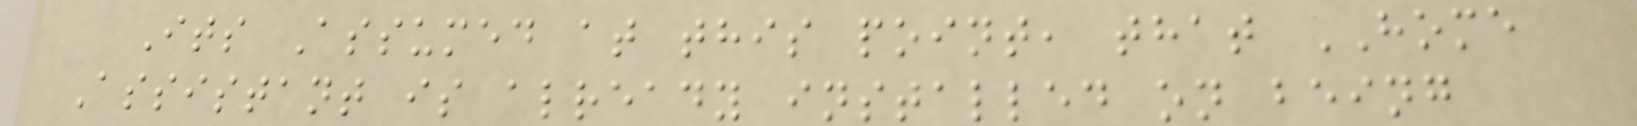Its Assumed at this point, that HOME
Assistant is already installed on being
